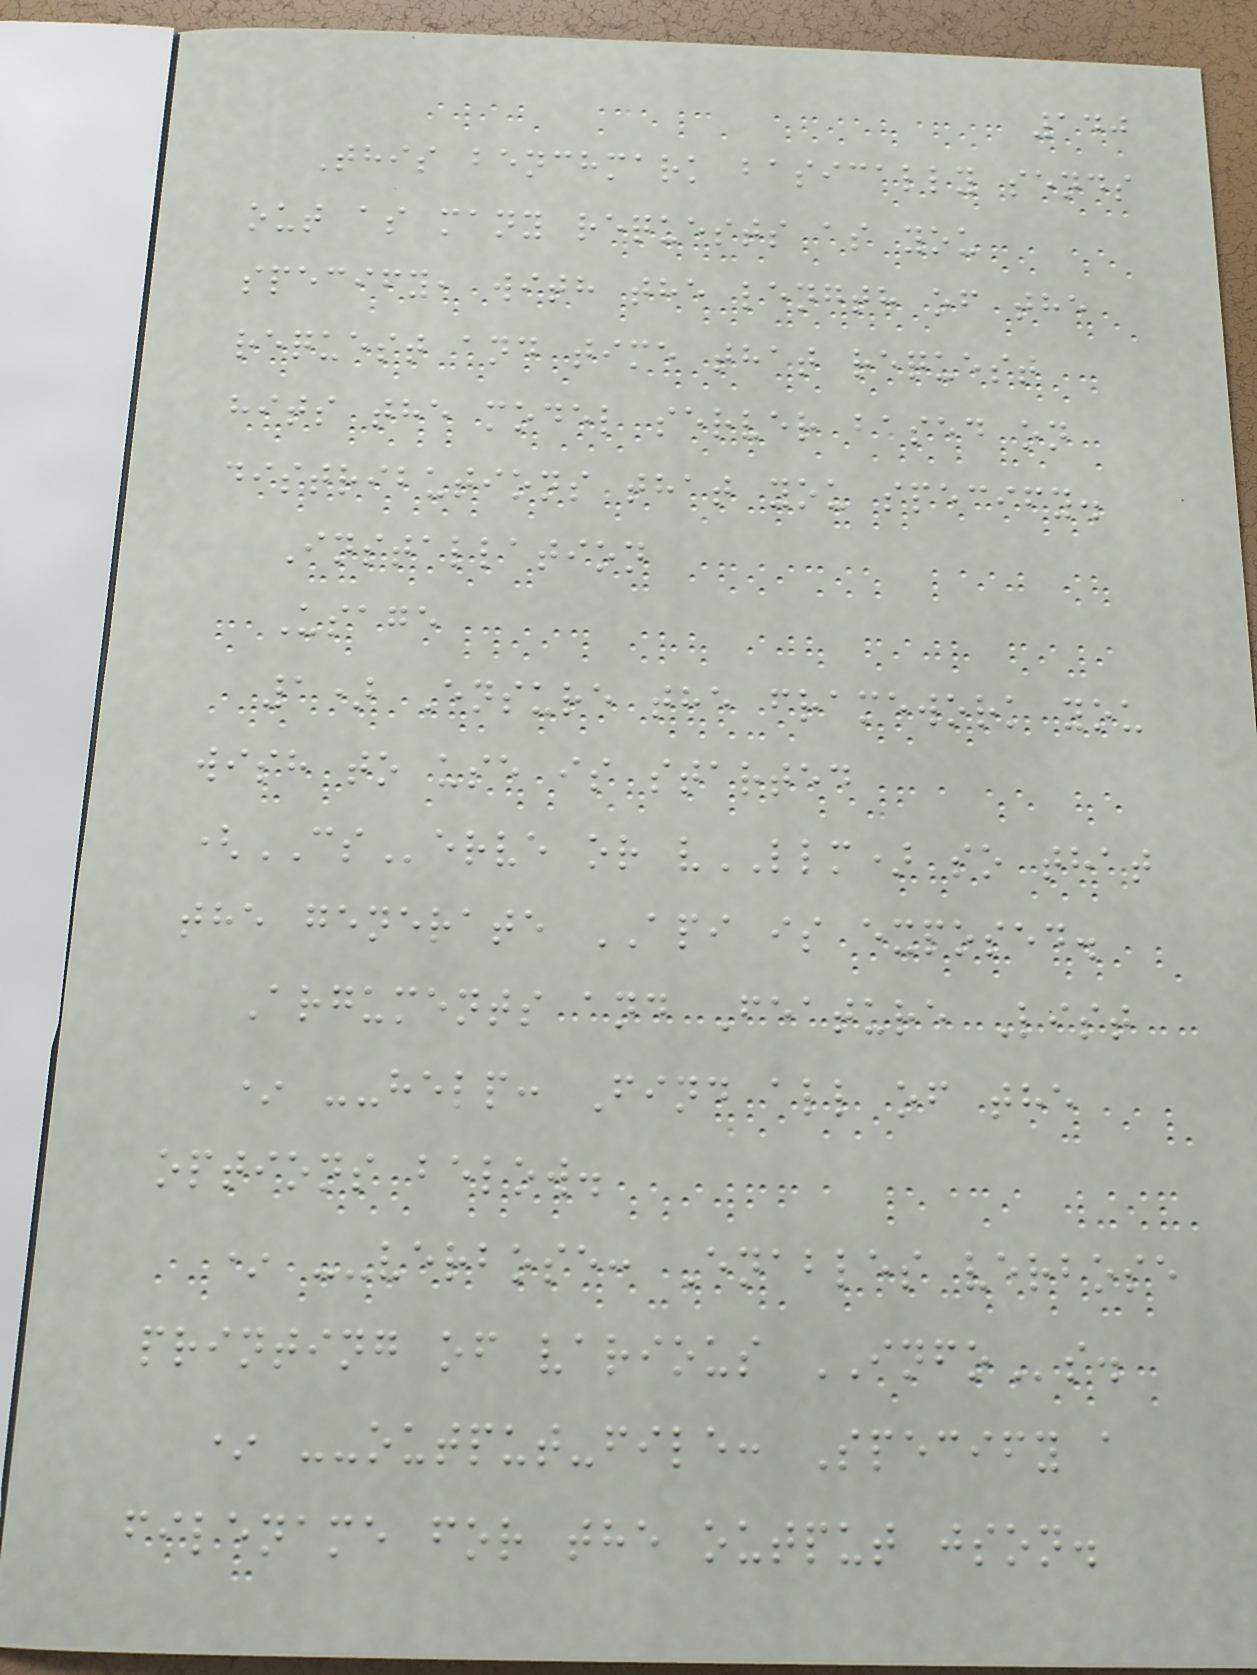140
This benchmark basically sends
out as many requests as you
specify, with the length of the
request and time that request
hits the model server based on
distributions that you specify.
Installation
Usage
1) Ensure the framework you
wish to use is started
(CServe or vLLM) so that
the generate API is exposed.
Arguments and Feature List
* --help: Find all of the
options below.
* --verbose: Enables verbose
printing of various INFOs.
* --output-file: Specify a
filename for the output json.
